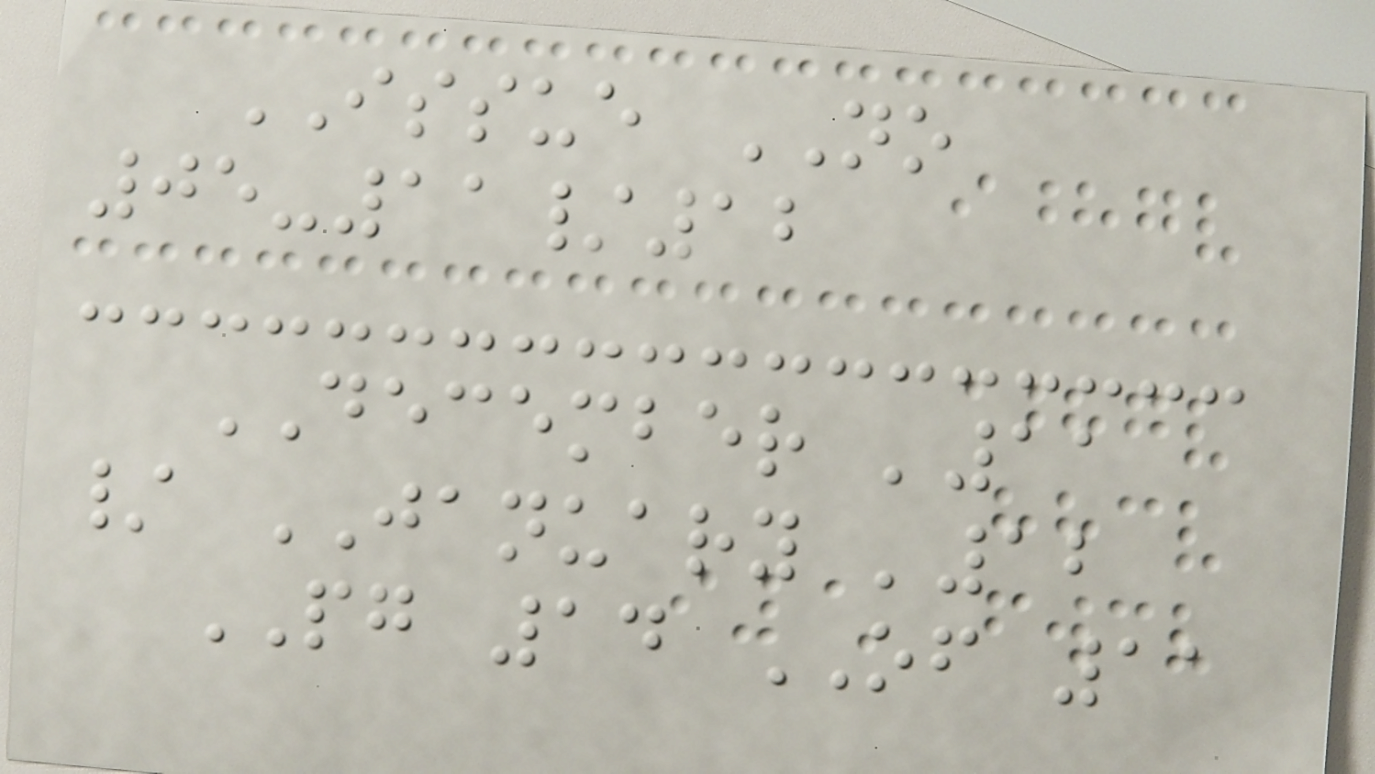ISSUE NO
05-11/12
DECEMBER '11
/ JANUARY '12
PG 14 OF 11
